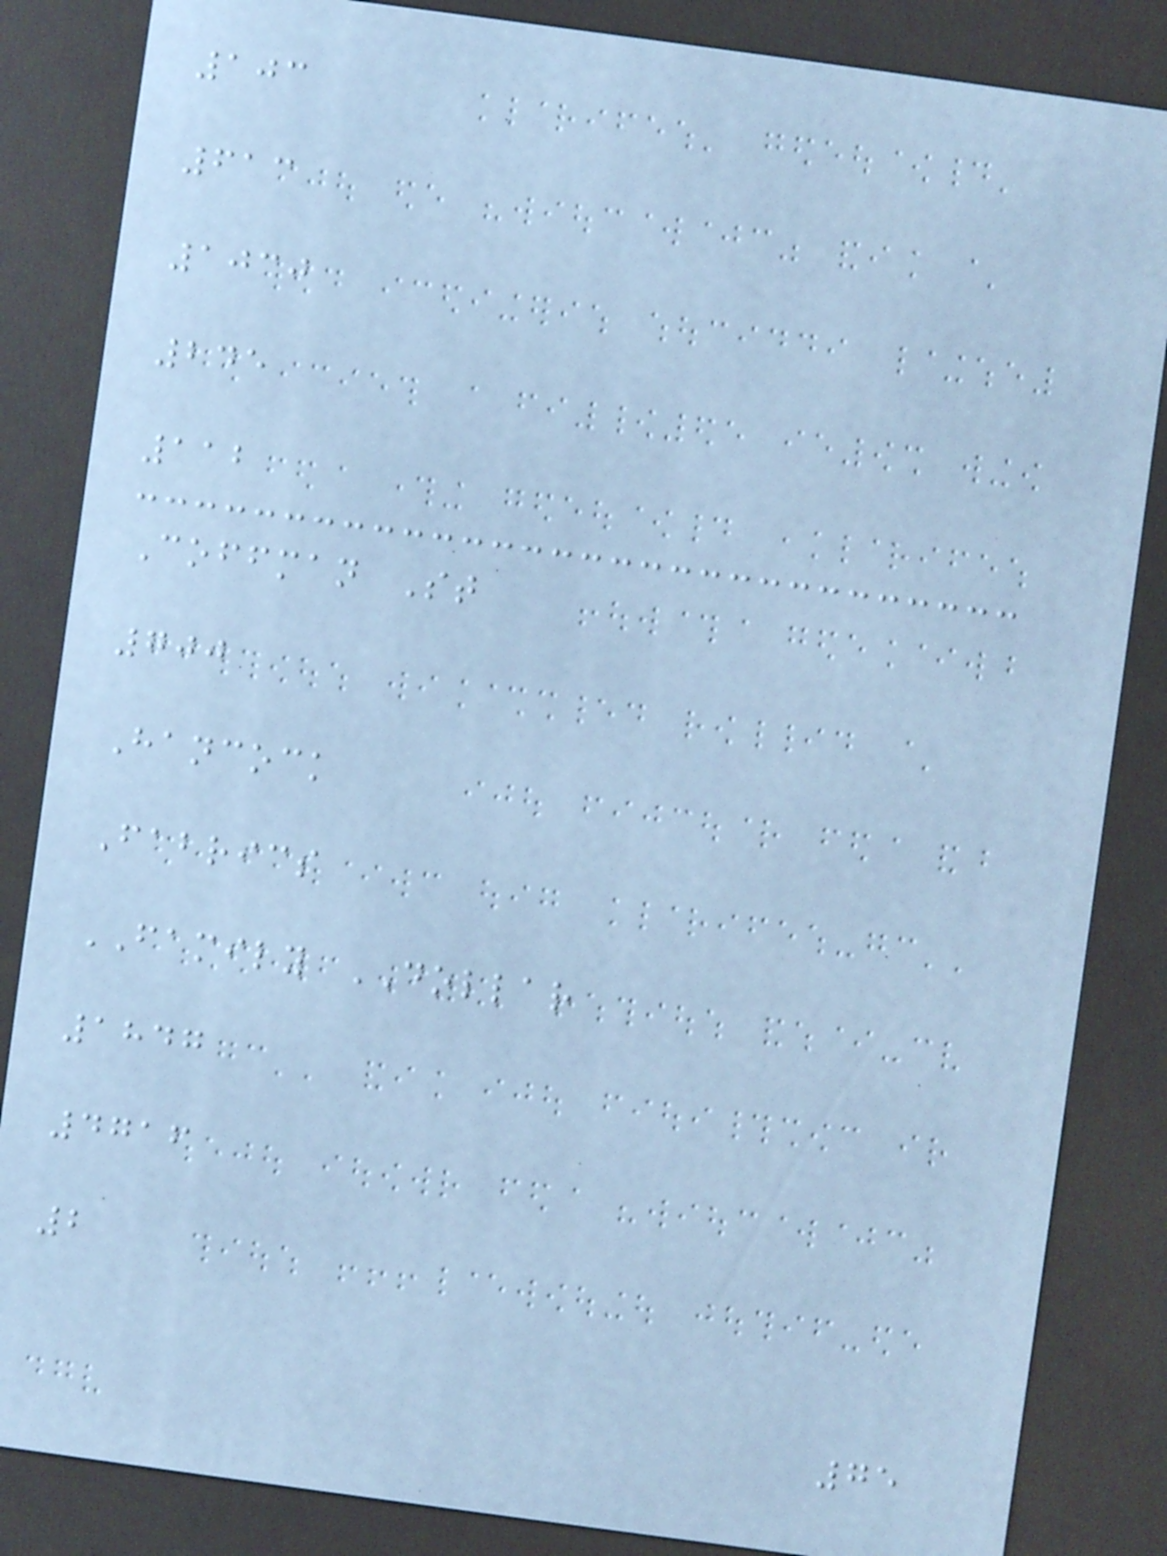103
613
1030
245
112
Coffman St
700
Hancock
Fabrics
FAMILY DOLLAR
1847
4716
2
75
